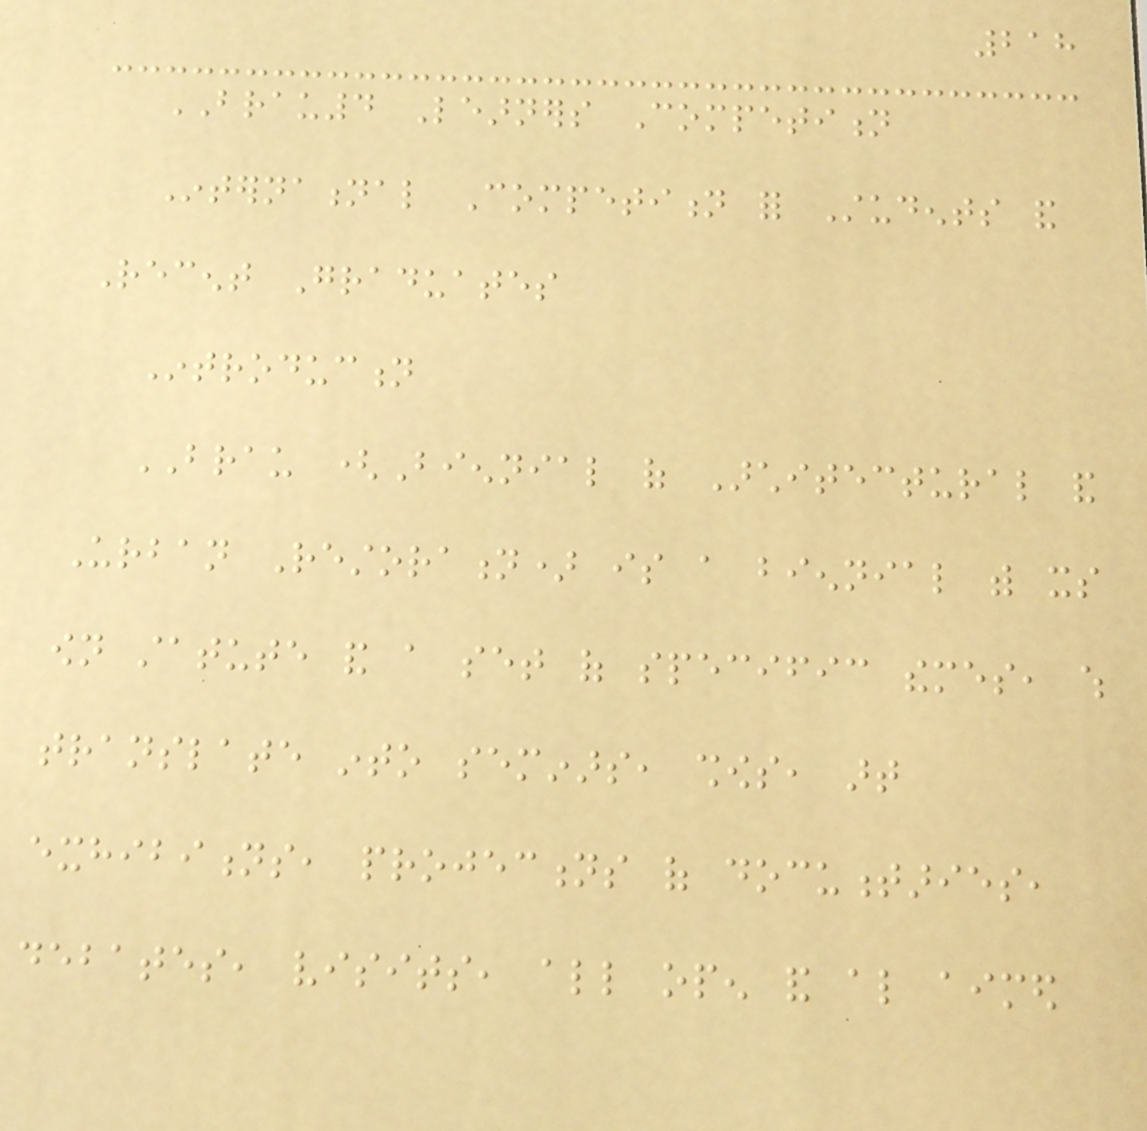218
BRAU4 Learners Competition
International Competition for Students and
Recent Graduates
Introduction
BRAU (Biennial of Architectural and
Urban Restoration) is a biennial with its
own statute and a set of specific themes, which
translate into seminars, shows, art
exhibitions, projections of documentaries,
debates, visits, all open and also aimed
